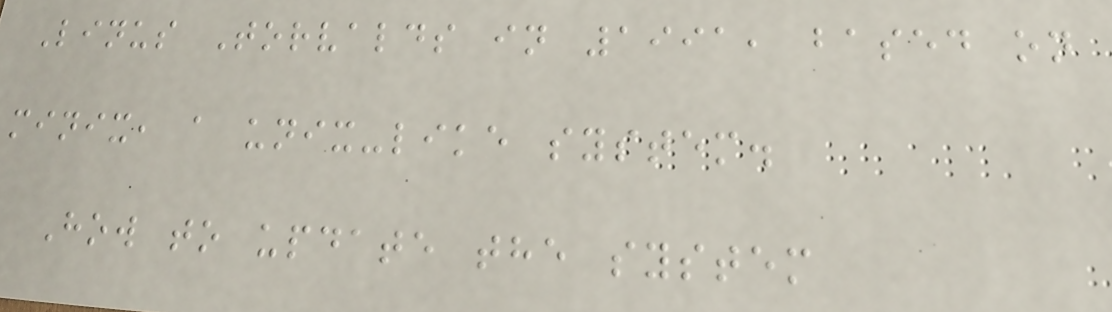Linus Torvalds in 1991, based on
minix, a unix-like system.
How to update the system
